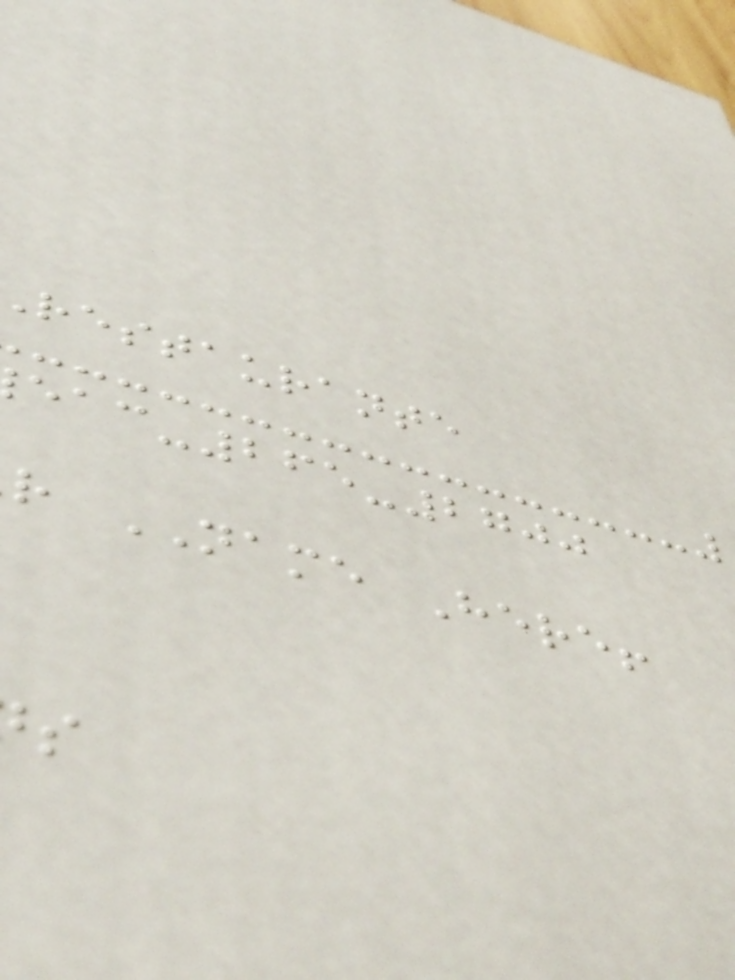restaurante
-265-2700
r NAME Here!
